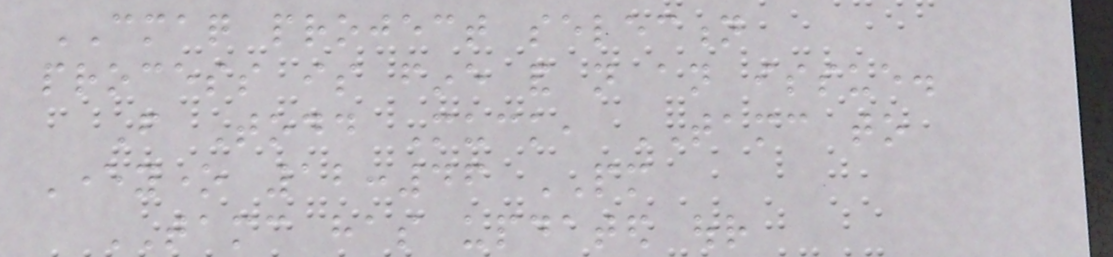CMAQ project selection
process is fine and not an issue.
From Todd Muck, TAMC to
Everyone 12:46 PM
TAMC has updated our
